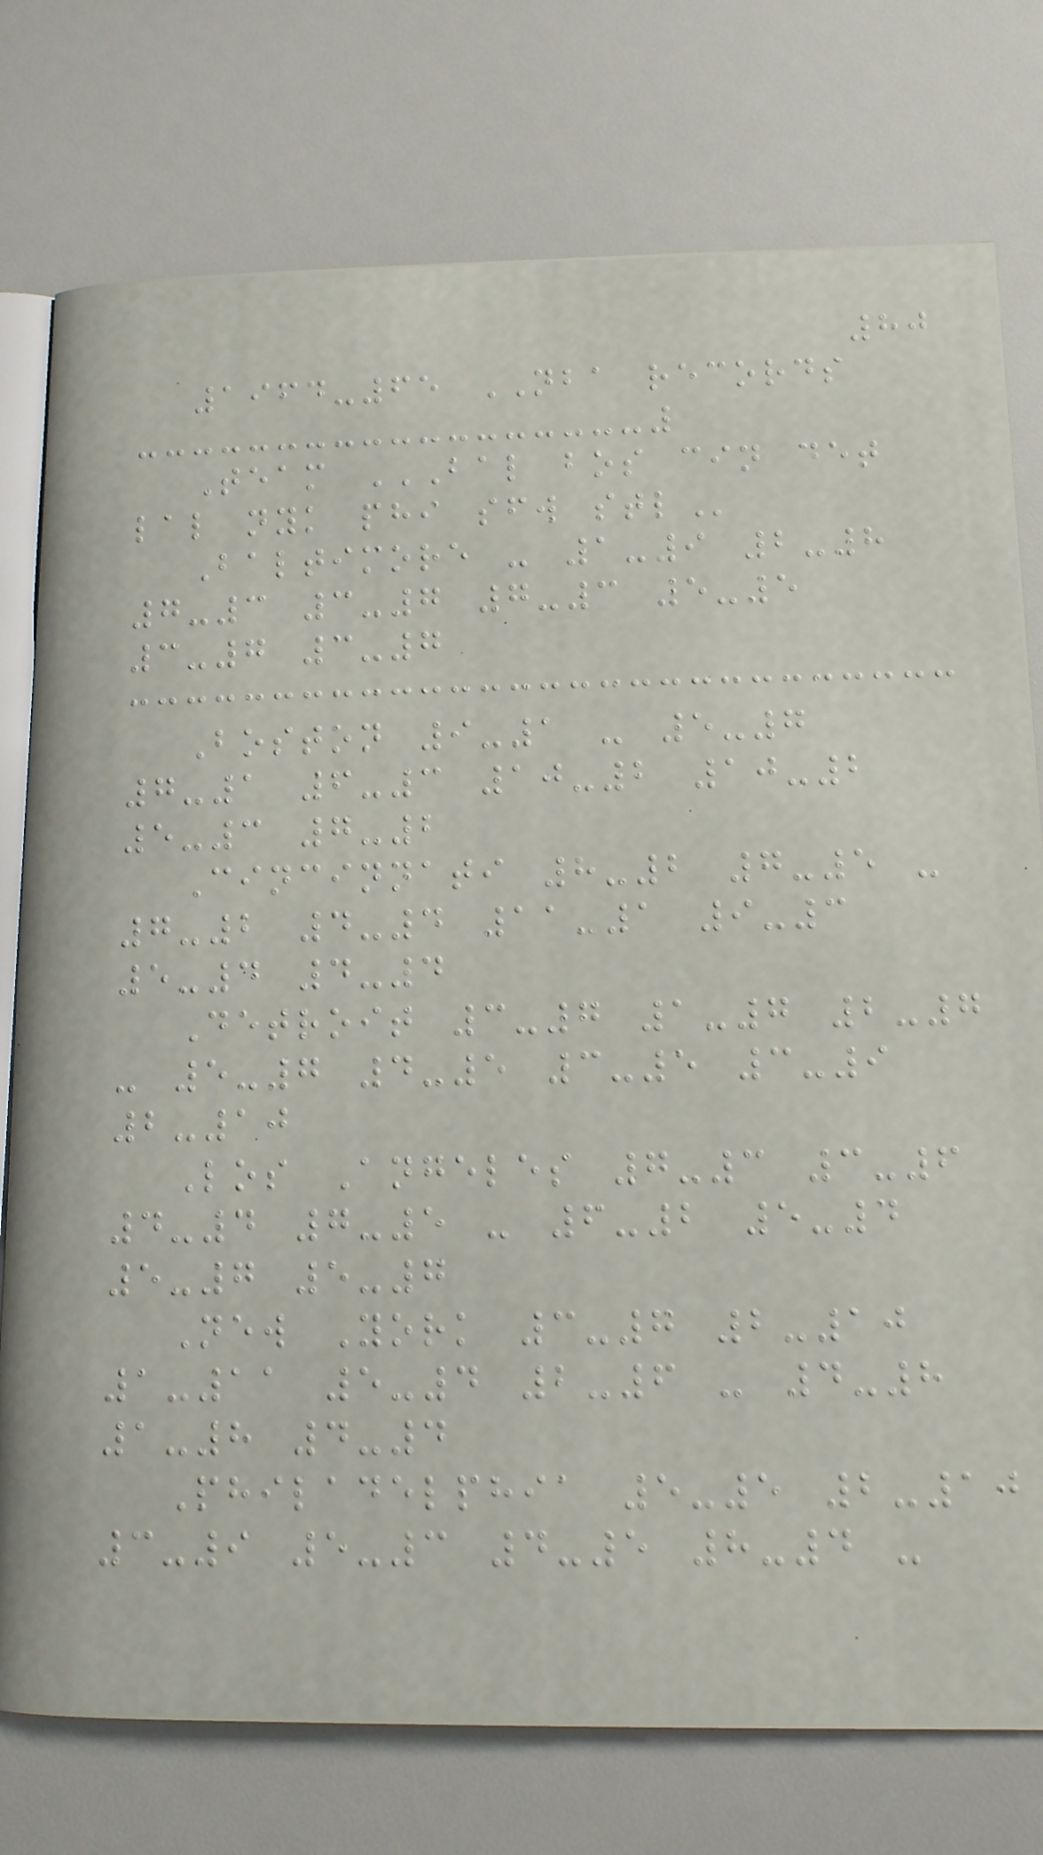80
1964-65 NBA records
Team BAL BOS CIN DET
LAL NYK PHI SFW STL
Baltimore - 1-9 2-8
7-3 3-7 7-3 5-5
3-7 3-7
Boston 9-1 - 5-7
7-1 6-3 10-2 10-2
5-3 7-2
Cincinnati 8-2 7-5 -
7-2 4-4 11-1 9-3
5-4 4-4
Detroit 3-7 1-7 2-7
- 5-7 4-5 3-5 3-9
2-10
Los Angeles 7-3 3-6
4-4 7-5 - 6-2 5-4
5-7 5-7
New York 3-7 2-10
1-11 5-4 2-6 - 4-8
1-8 4-4
Philadelphia 5-5 2-10
3-9 5-3 4-5 8-4 -
